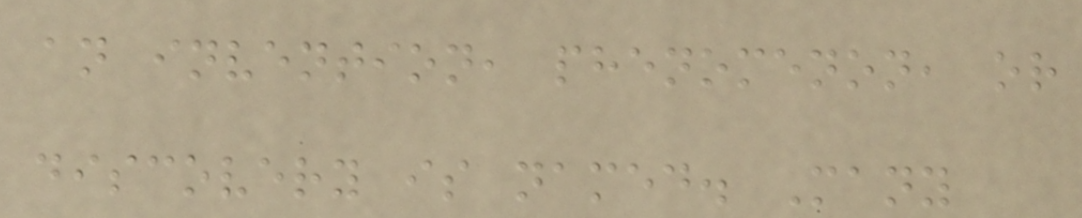an invention, phenomenon, or
discovery is named. Many
